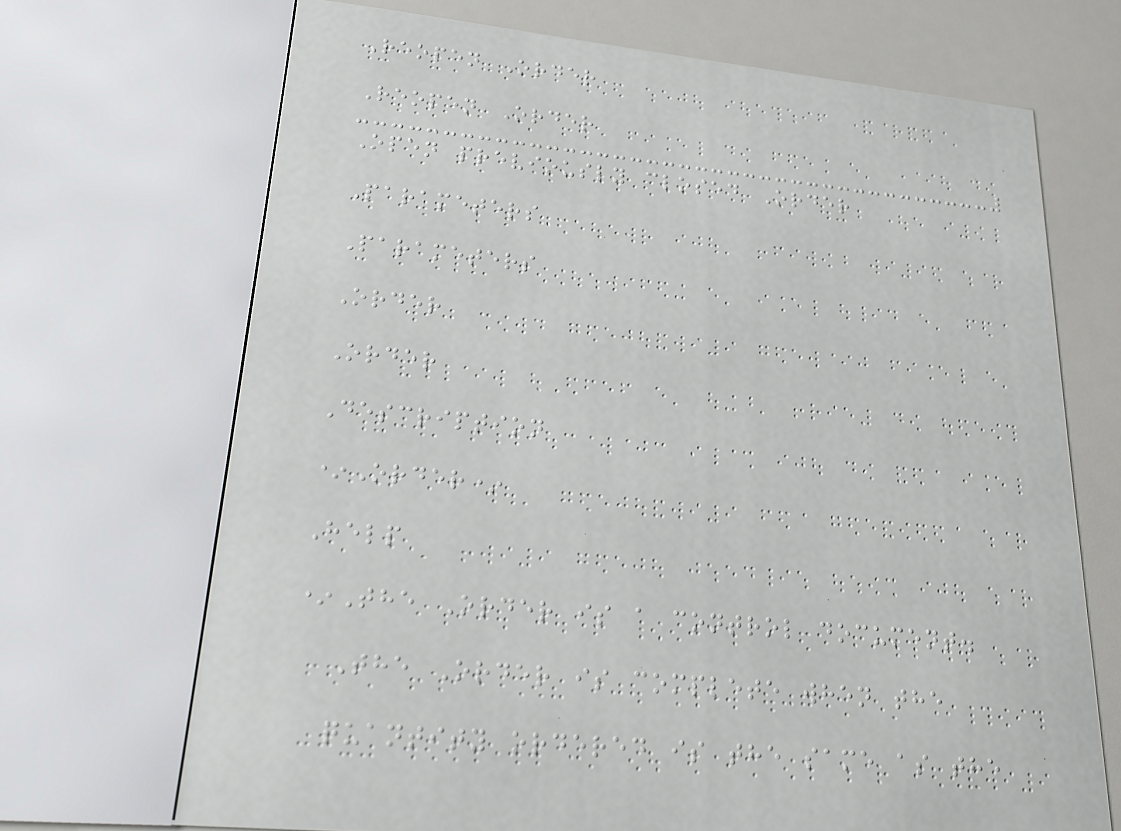Reopen Order
Reopen Order
Open previously closed Order
Parameters
Parameters
Order
Order
Description
*Order*
Help
*The Order is a control document.
The Order is complete when the
quantity ordered is the same as the
